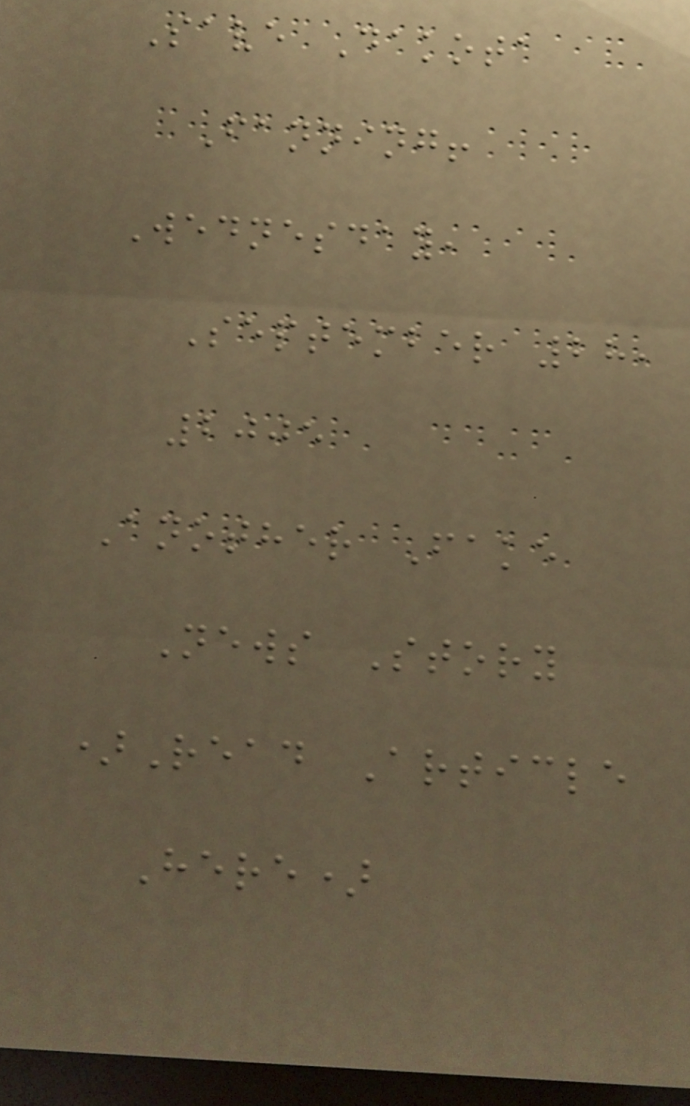Save Dakota
Fanning!
Wednesday,
September 28,
2005
Another Fake
News Story
)Read Article
Here)
